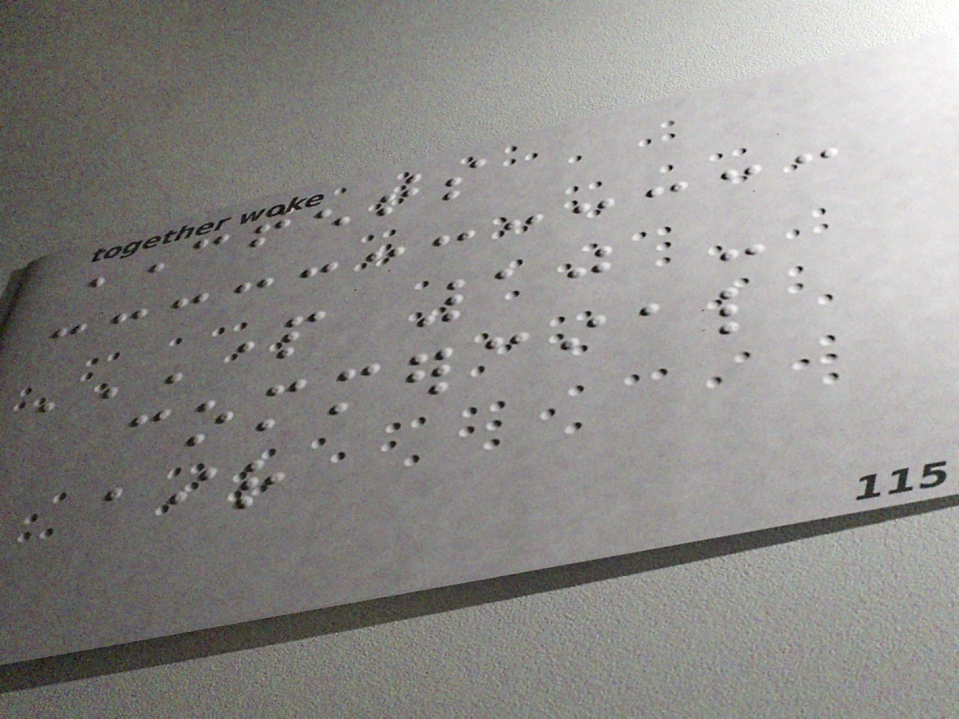CONTENTS
PART 10 -
COMMERCIAL
AIR
